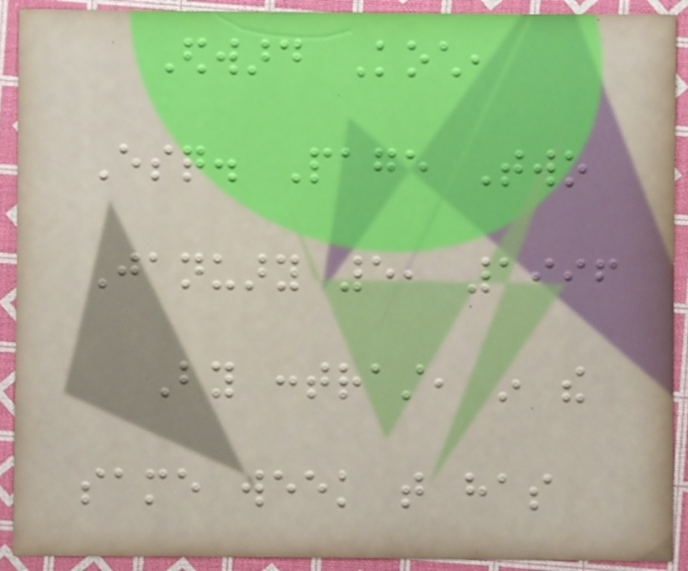Edward Koch,
Esq. Page Two
January 5, 1996
By contrast, in the
same week that has
